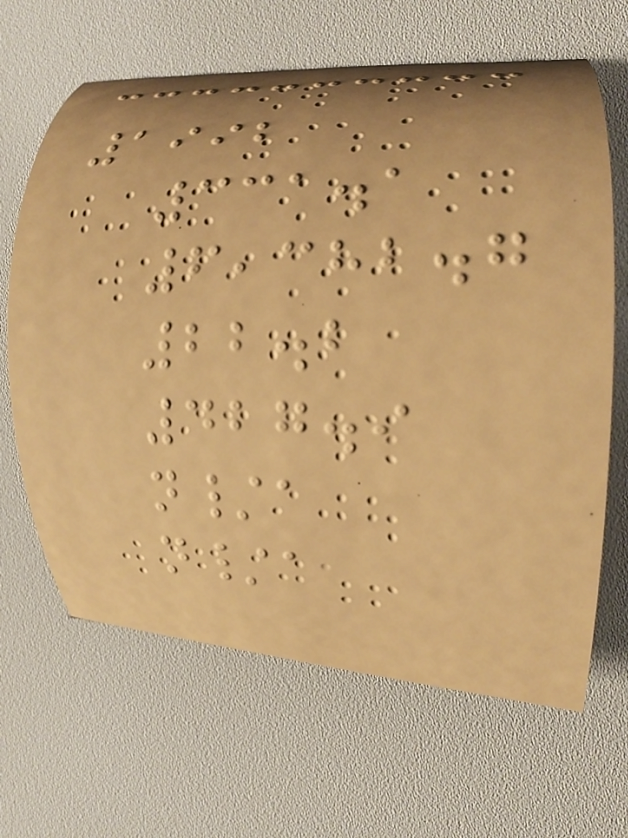1992
331.1
6,382.7
22.2
427.9
n/a
n/a
